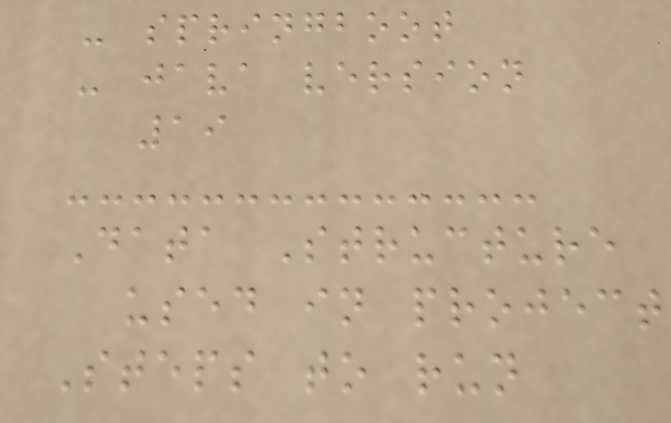- springboot
- java version
19
Data Structure
used in project
Steps to run
